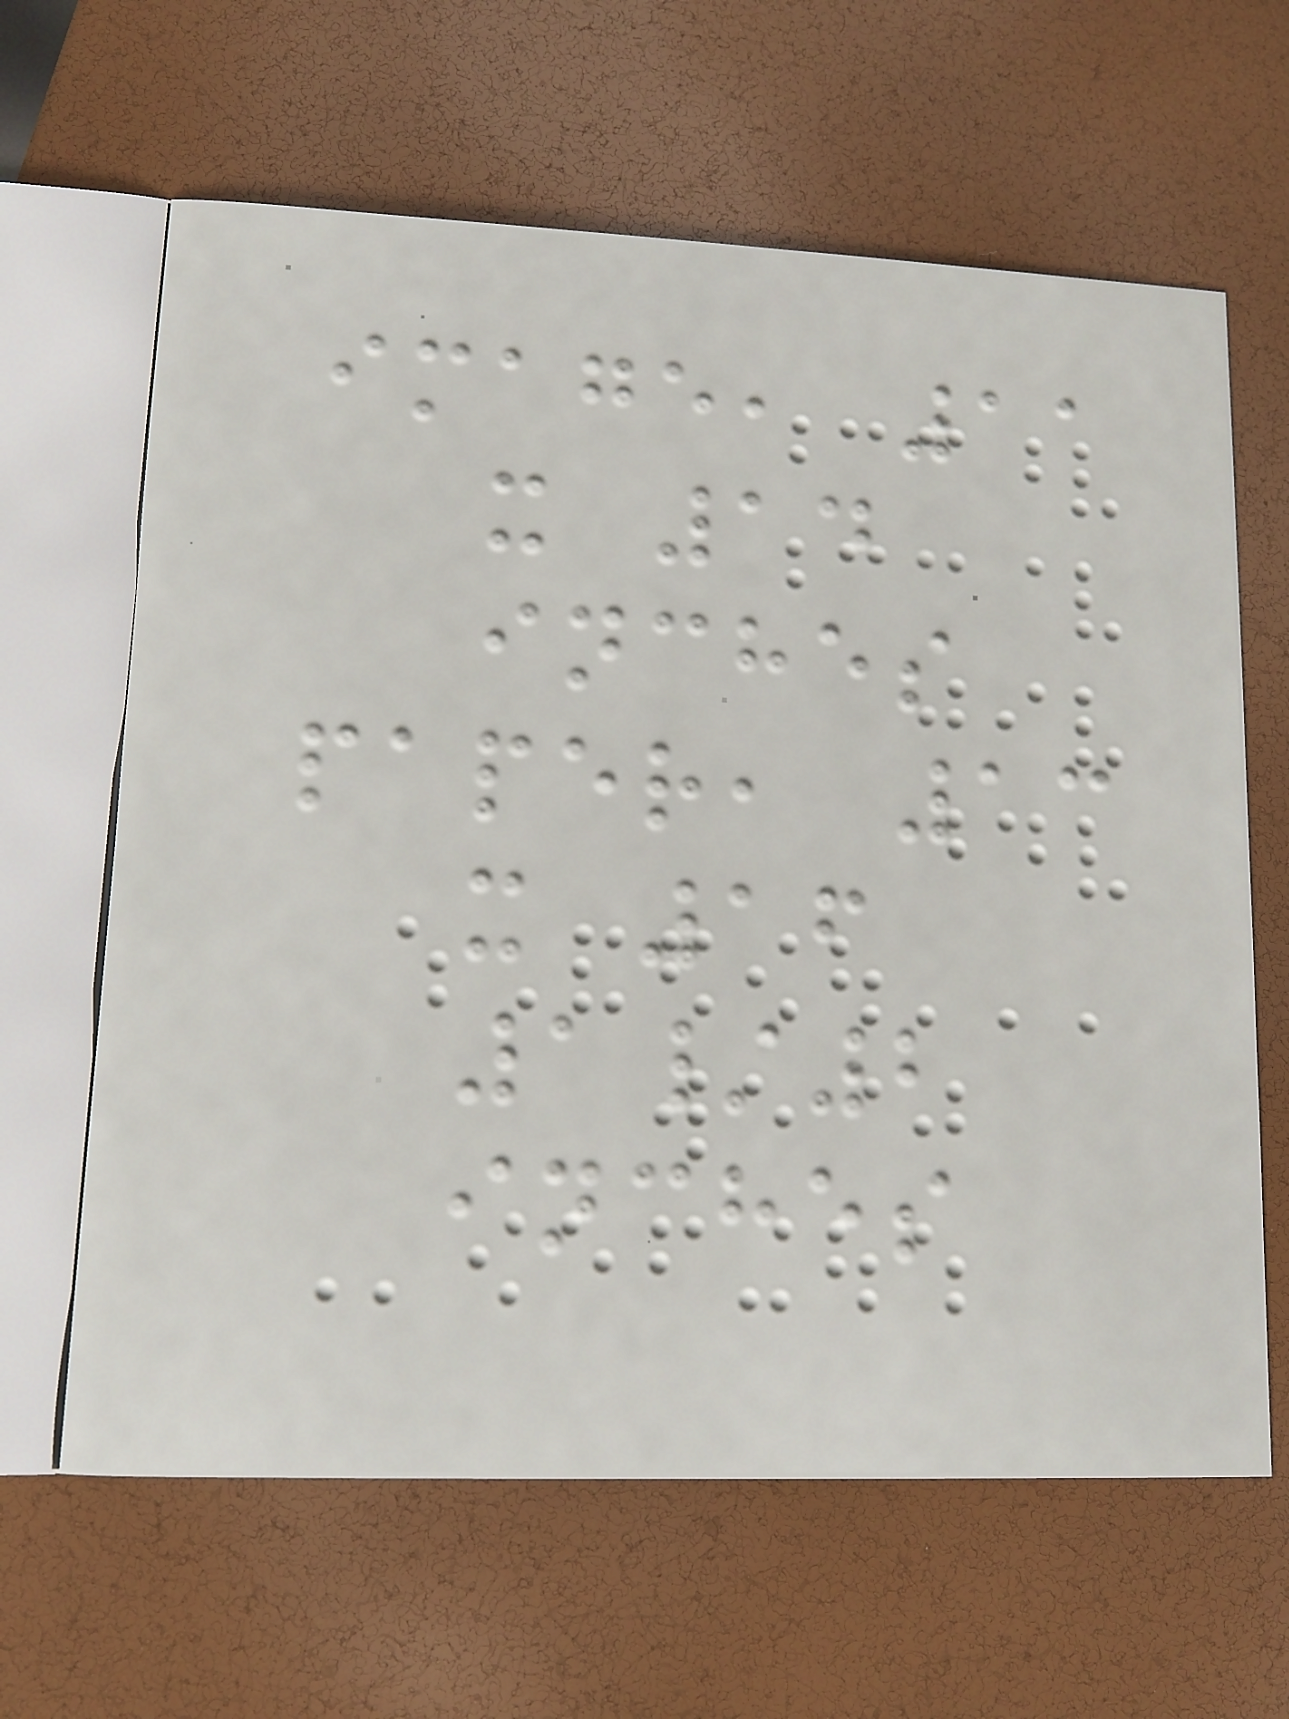image, 11
x 14
inches
paper, 13
x 16
1/2
inches
